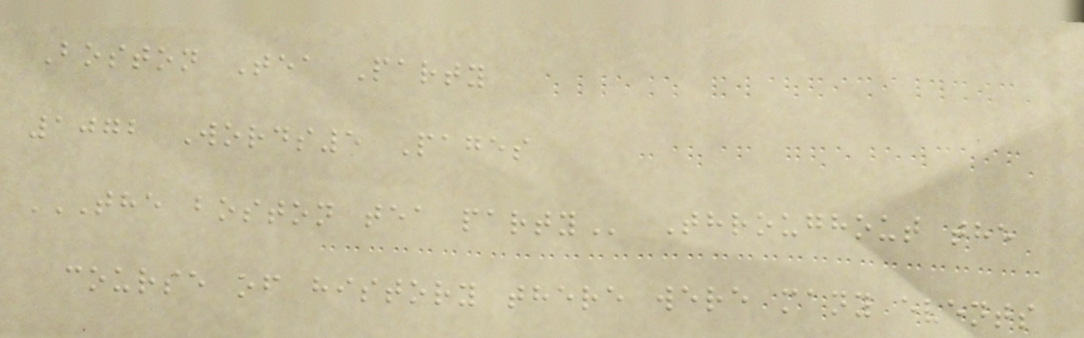Boston Tea Party
1072 Words5 Pages
THE BOSTON TEA PARTY Throughout the
course of history there were many events
